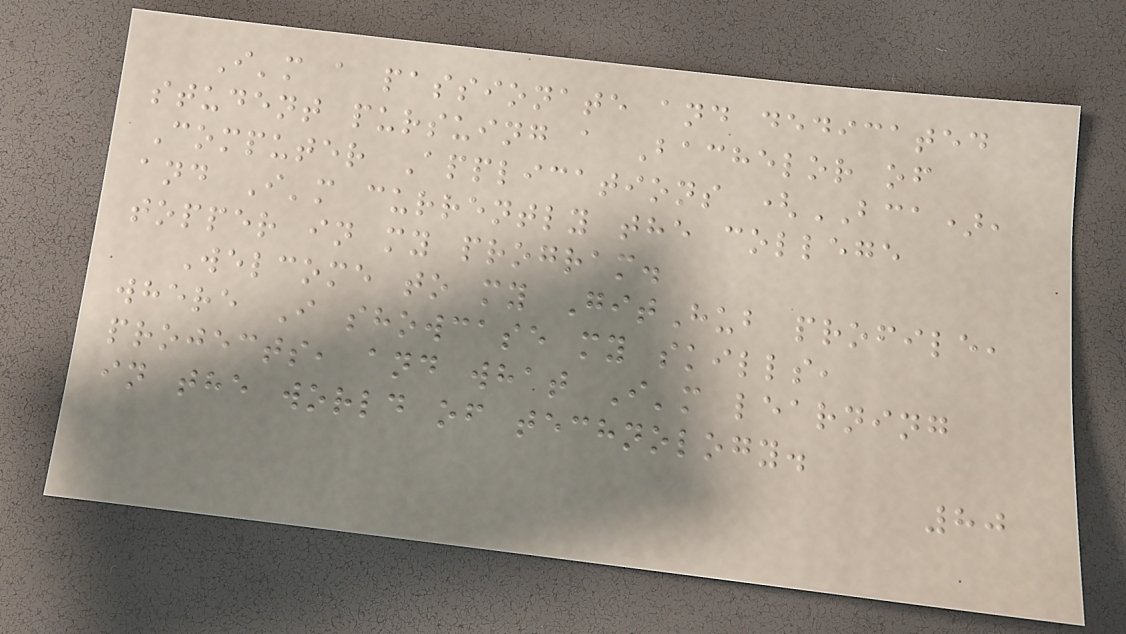I'm a passionate and dedicated
student pursuing a Bachelor of
Computer Applications (BCA),
and I'm currently the college
topper in my program.
Welcome to my GitHub profile,
where I showcase my skills,
projects, and what I'm learning
in the world of technology.
80
